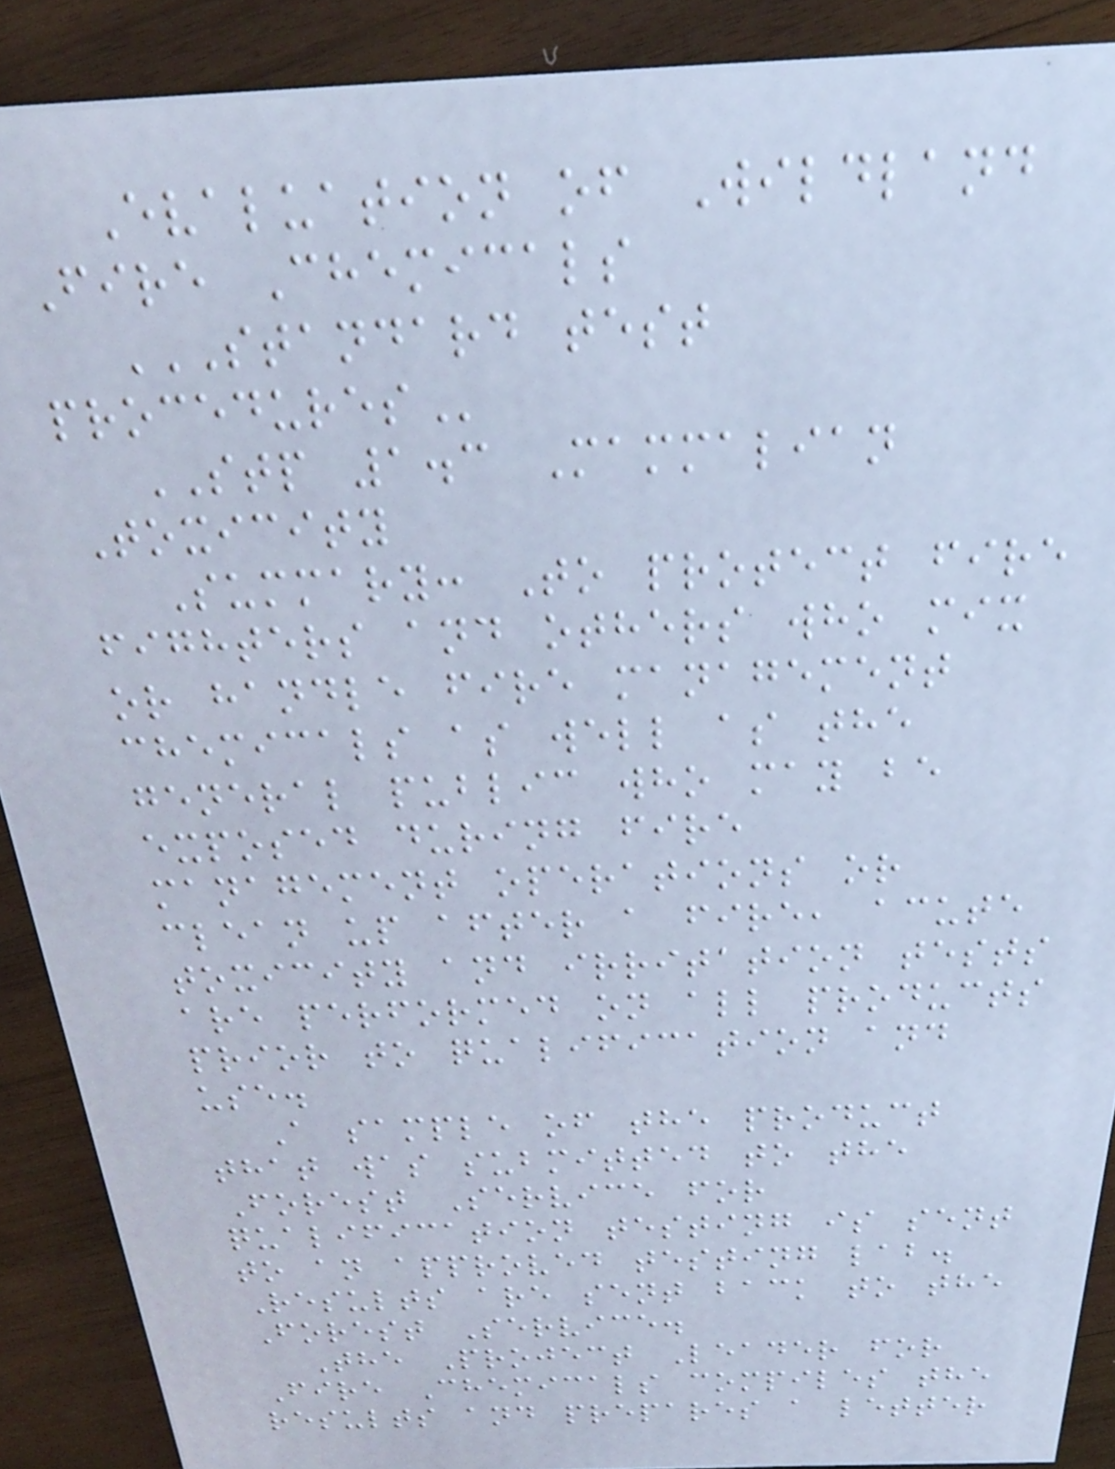Evaluation of Wildland
Fire Chemicals
STANDARD TEST
PROCEDURES
STP 1.3 Mammalian
Toxicity
Summary: To protect fire
fighters and others who mix
or handle fire management
chemicals as well as the
general public who may be
exposed during fire
management operations or
clean up after a fire, acute
toxicity and irritation tests
are performed on all products
prior to qualification and
use.
A sample of the product
that was submitted to the
Forest Service for
qualification testing is sent
to an approved testing lab.
Results are sent back to the
Forest Service.
The Project Leader for
Fire Chemicals compiles the
results and prepares a letter
